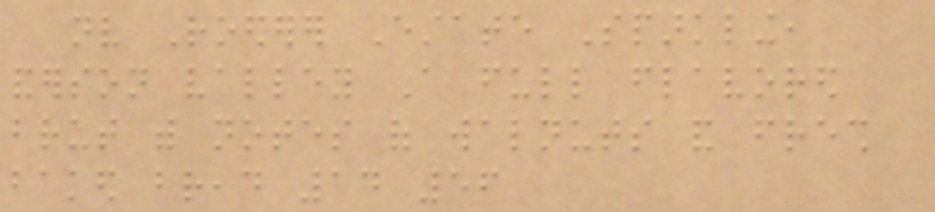nv Roederer Estate Sparkling,
anderson valley A full flavored
brut with notes of walnuts and fresh
baked bread 14 56
